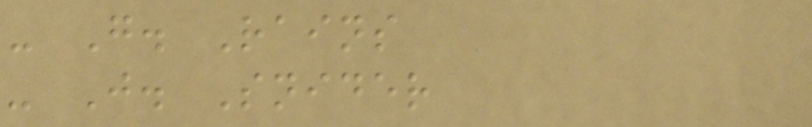- G. Rains
- J. Snider
